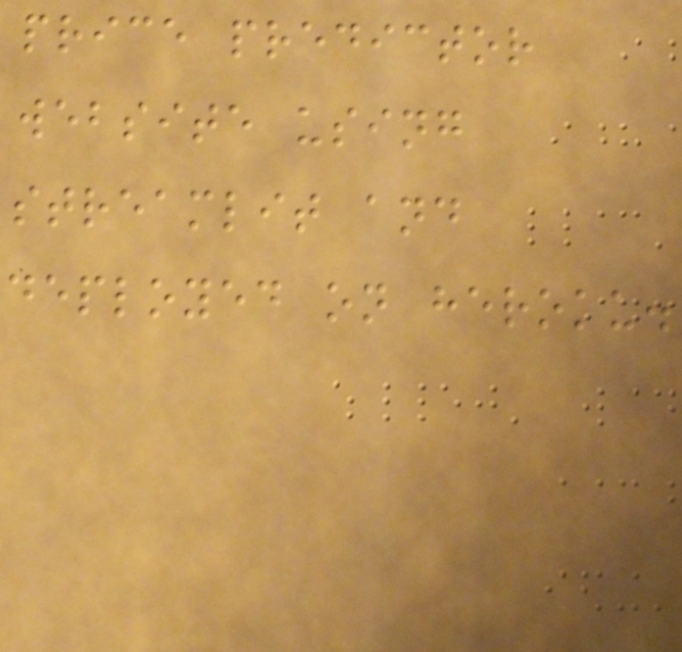price predictor
website using
streamlit and
deployed on heroku.
